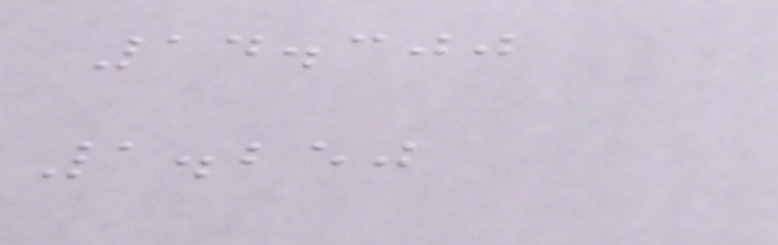14.300
1.250
